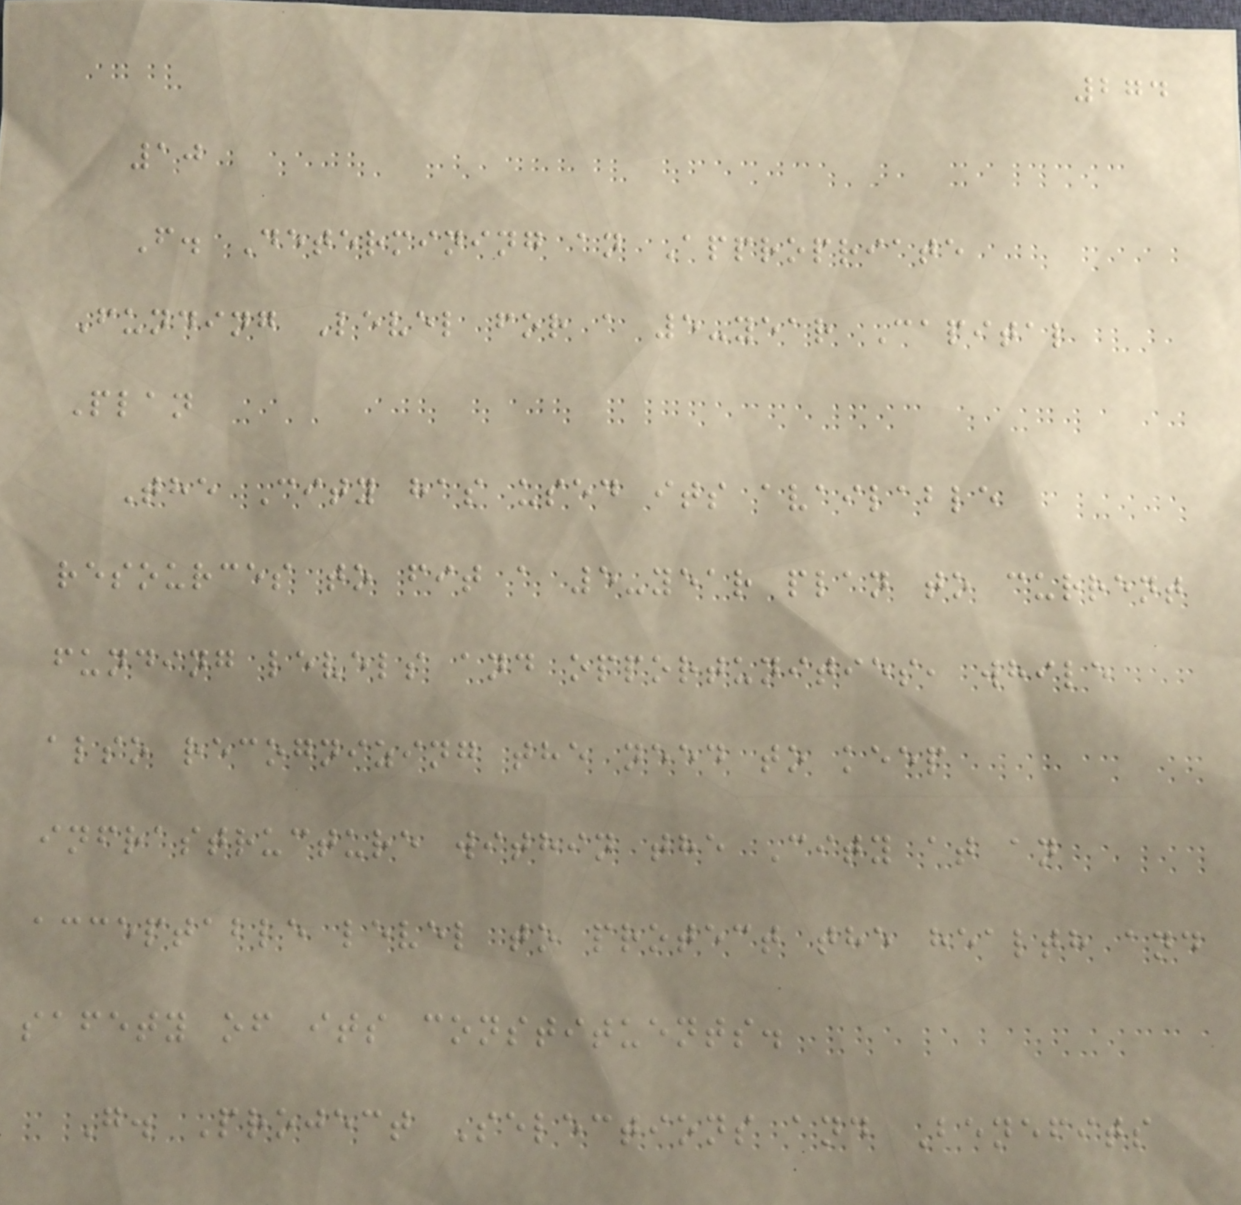274
10
F. Determining an Appropriate
Funding Level for a 5-year Capital
Plan
The City has used its available
resources to fit a 5-year plan to current
funding levels and opportunities, while
also recognizing the need to keep
infrastructure within the City at an
acceptable level to protect the health and
safety of its constituents.
G. Project Selections and Benefits
